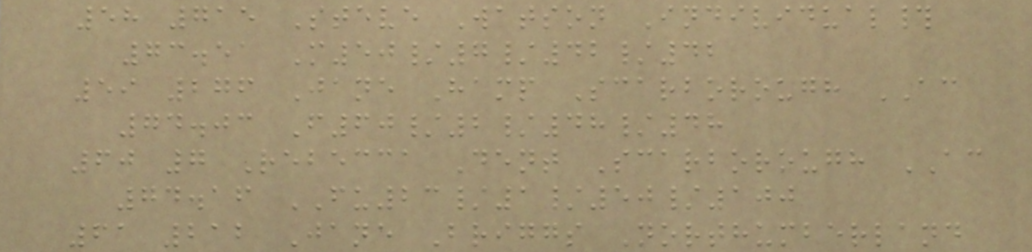58 715 Steve Watson Individual#
73.51 M50/7/42/42
59 276 Jane Hamp Scarborough AC
74.03 F60/2/48/48
60 7 Rebecca Dent Scarborough AC
74.16 FU23/1/50/100
61 212 Jane Briggs Northumberland
